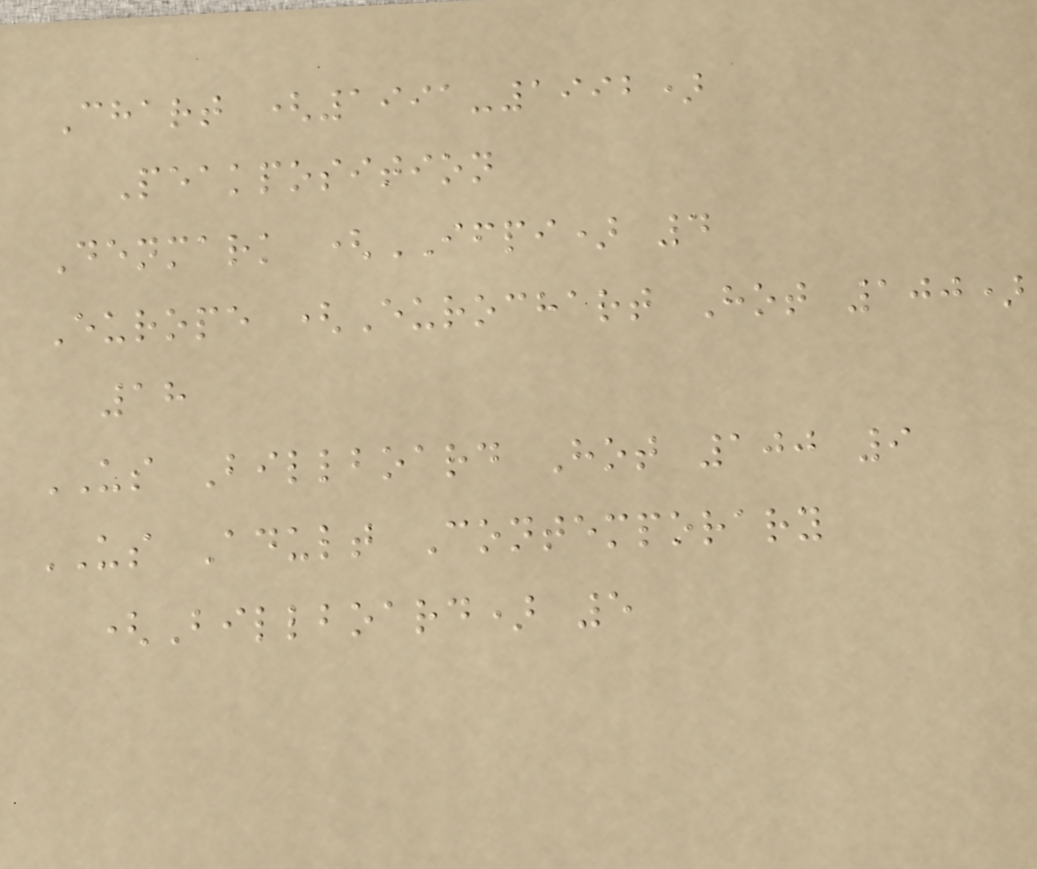Chart (1991-1992)
Peakposition
Denmark (IFPI) 4
Europe (Eurochart Hot 100)
18
US Billboard Hot 100 9
US Adult Contemporary
(Billboard) 5
